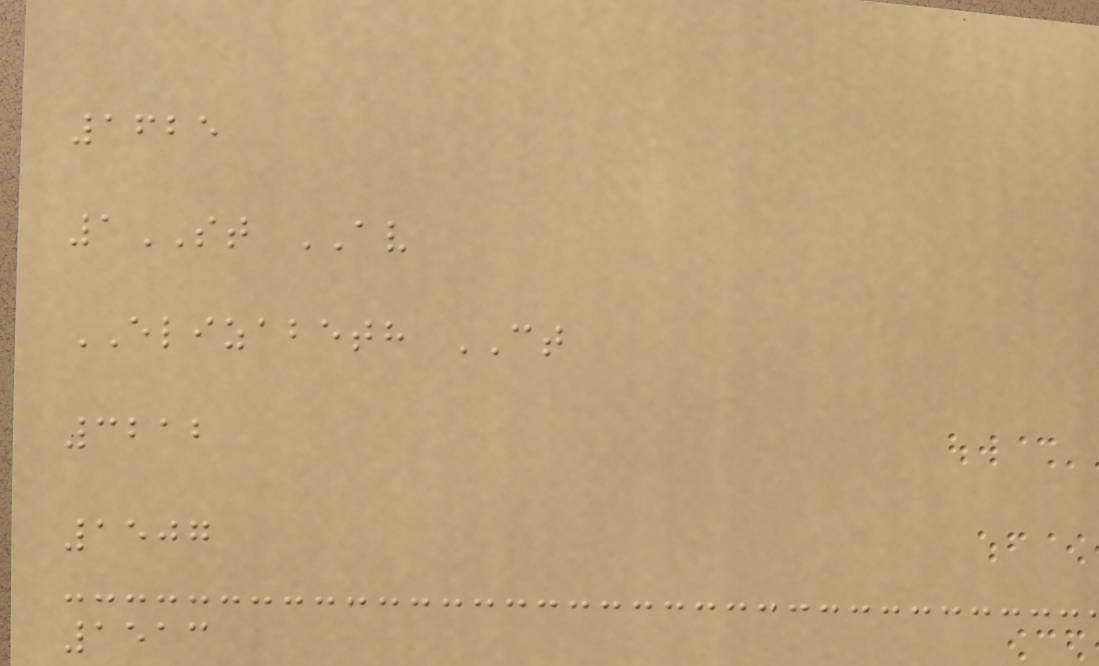1625
1ST AV
ELIZABETH CT
3212
1507
1513
